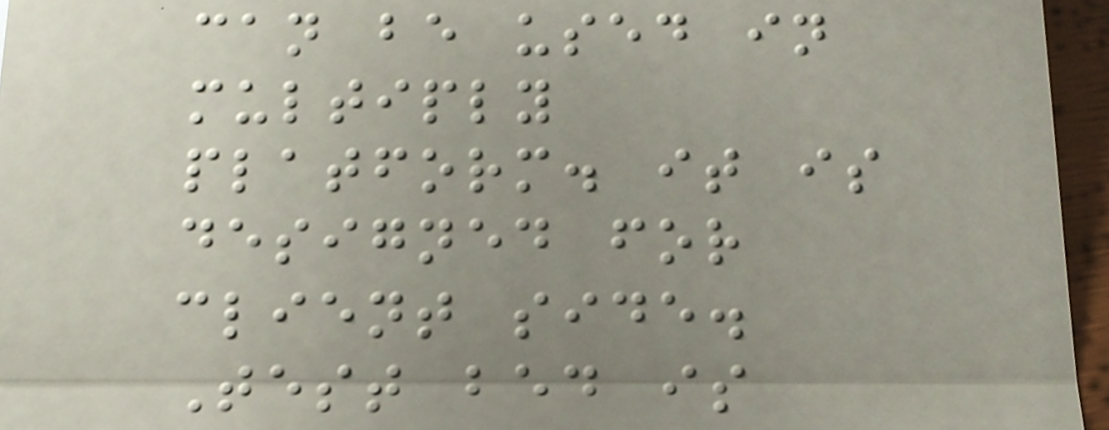can be used in
multiply
platform. it is
designed for
client side.
Test bed is
